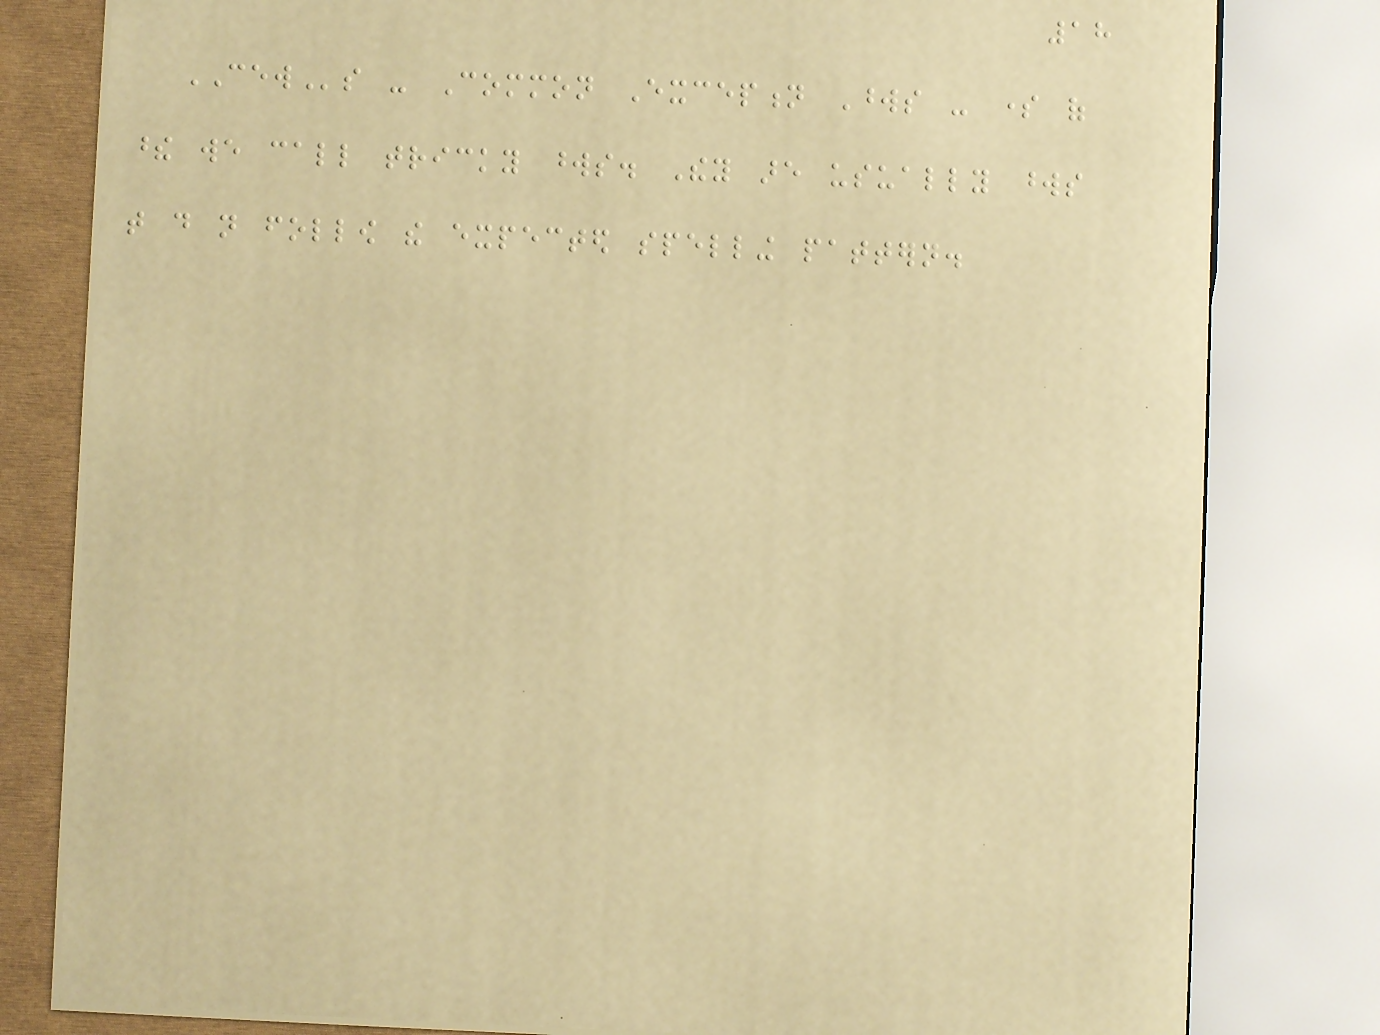18
CEWs - Common Exception Words - some of
these we call tricky words. They are usually words
that do not follow the expected spelling pattern.
